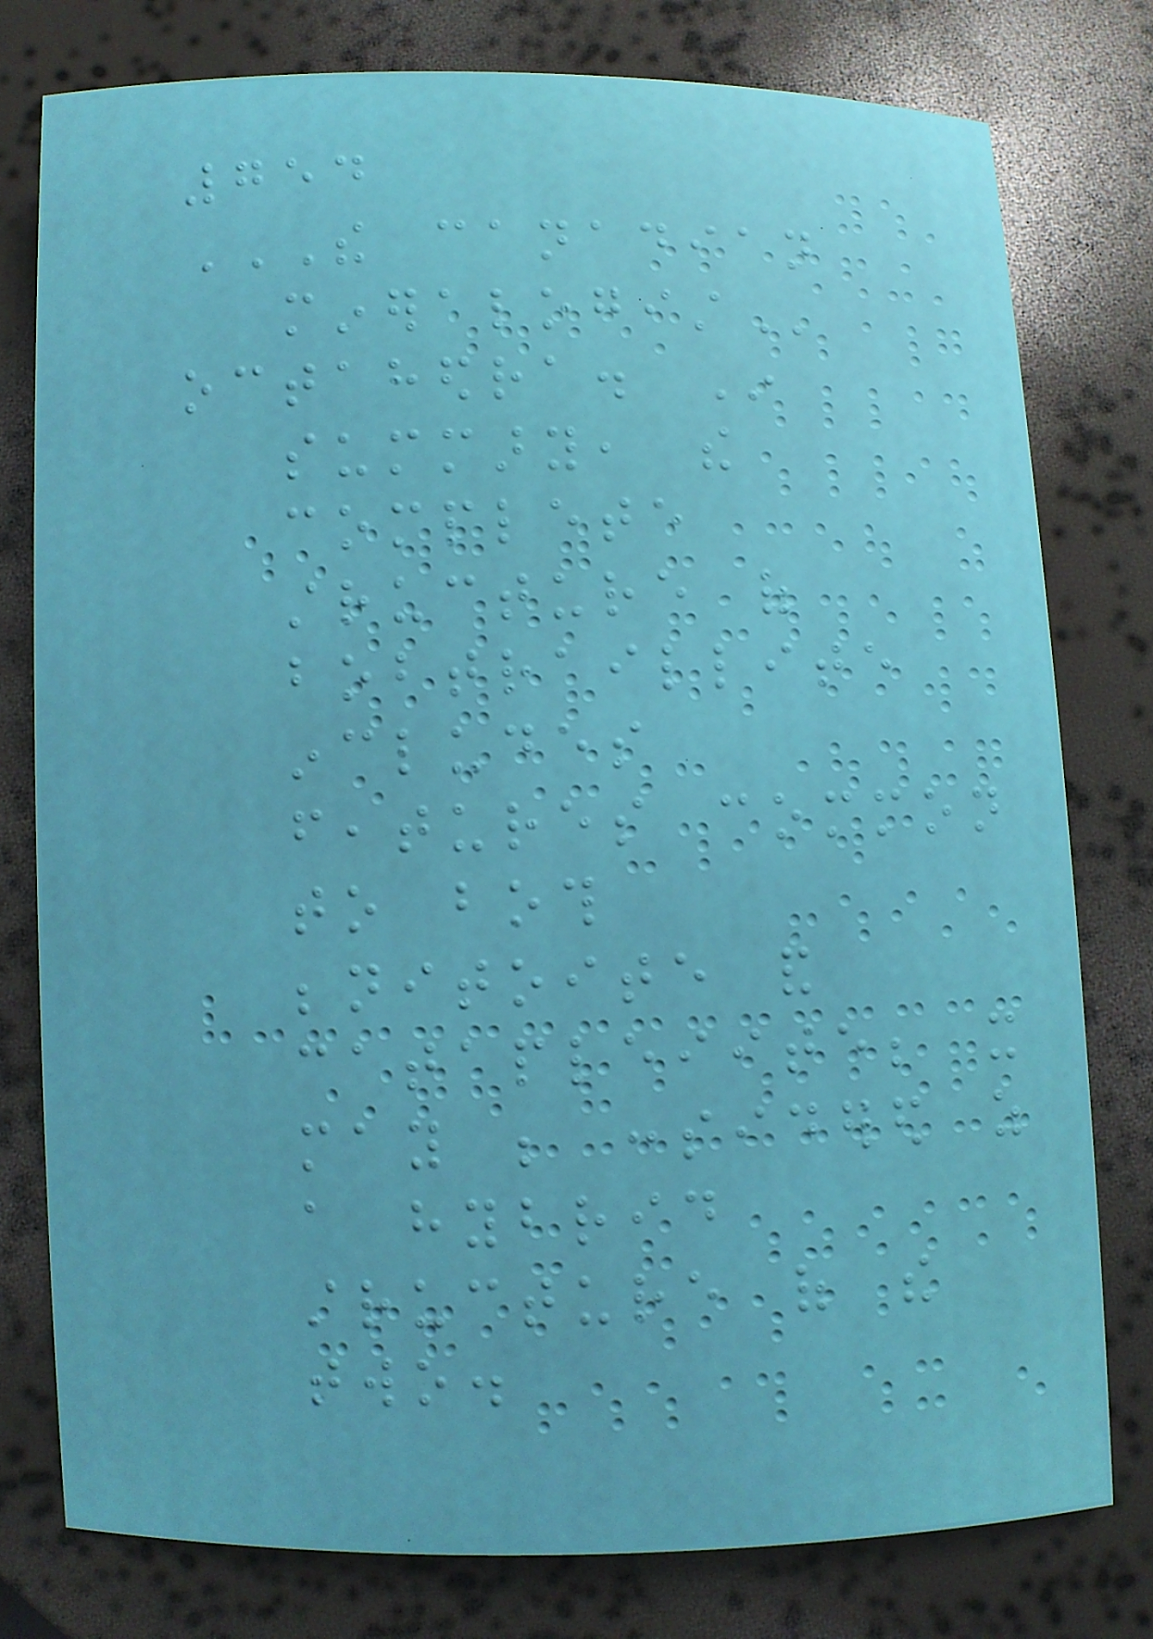754
THE CANADIAN
MINERALOGIST
octahedra. In
summary, the
complete
structure of
bobtraillite
includes
features common
to both
benitoite and
catapleiite; it
may be considered as
a hybrid
structure of the
two.
